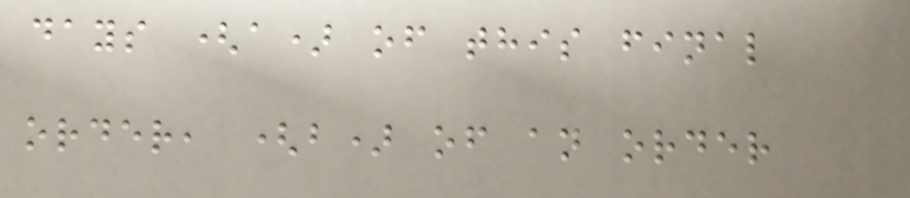days (a) of this final
order, (b) of an order
